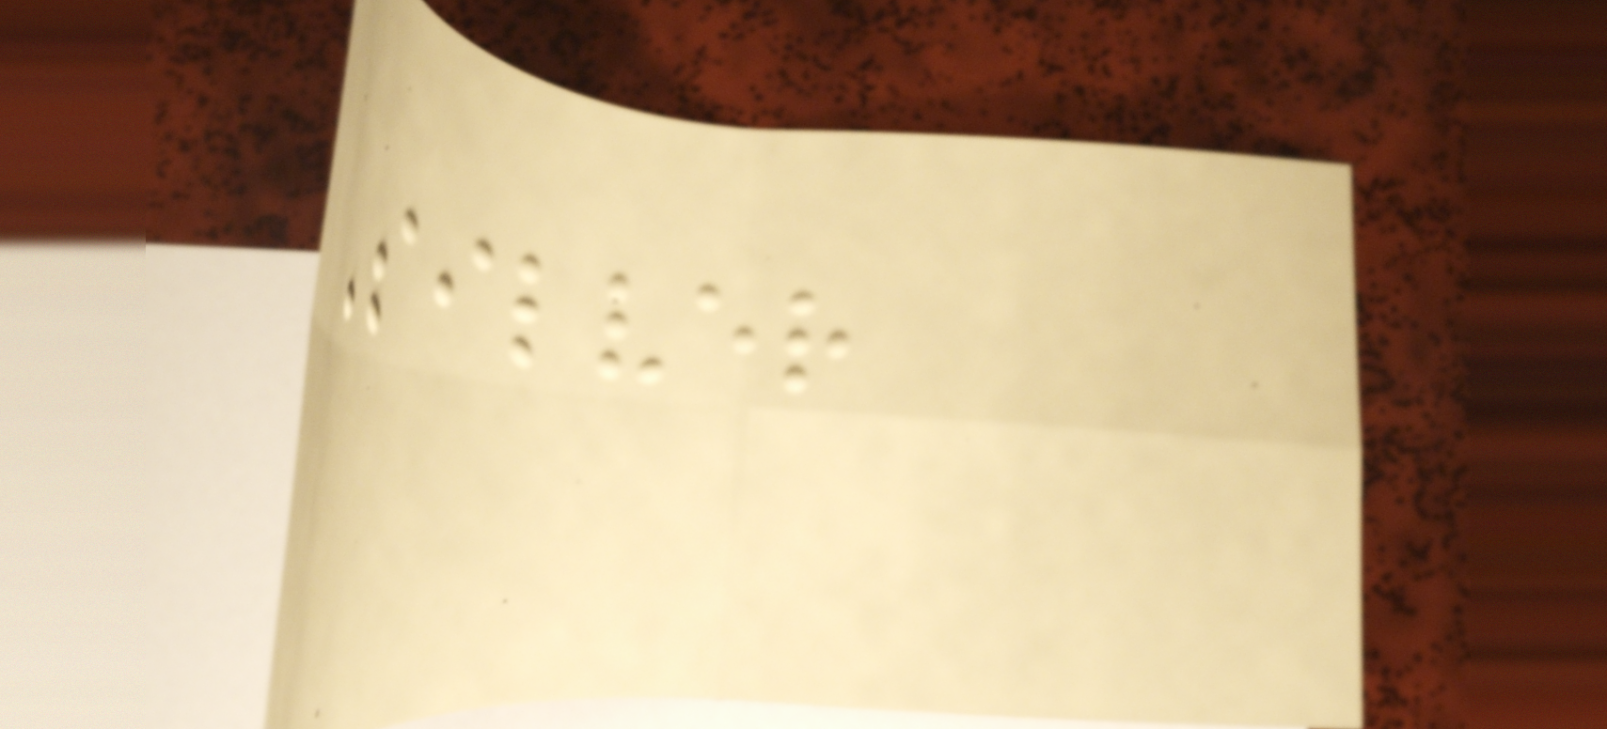Silver
